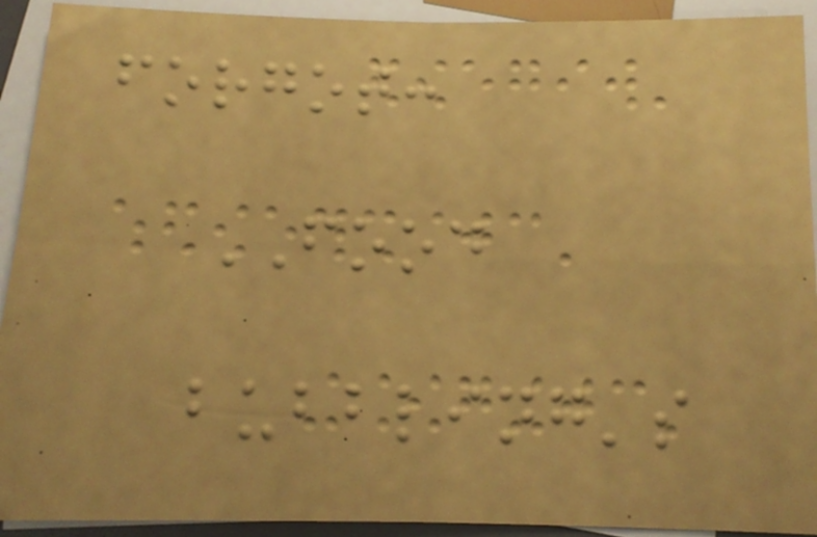forgot:
FOOD
bubbling's
